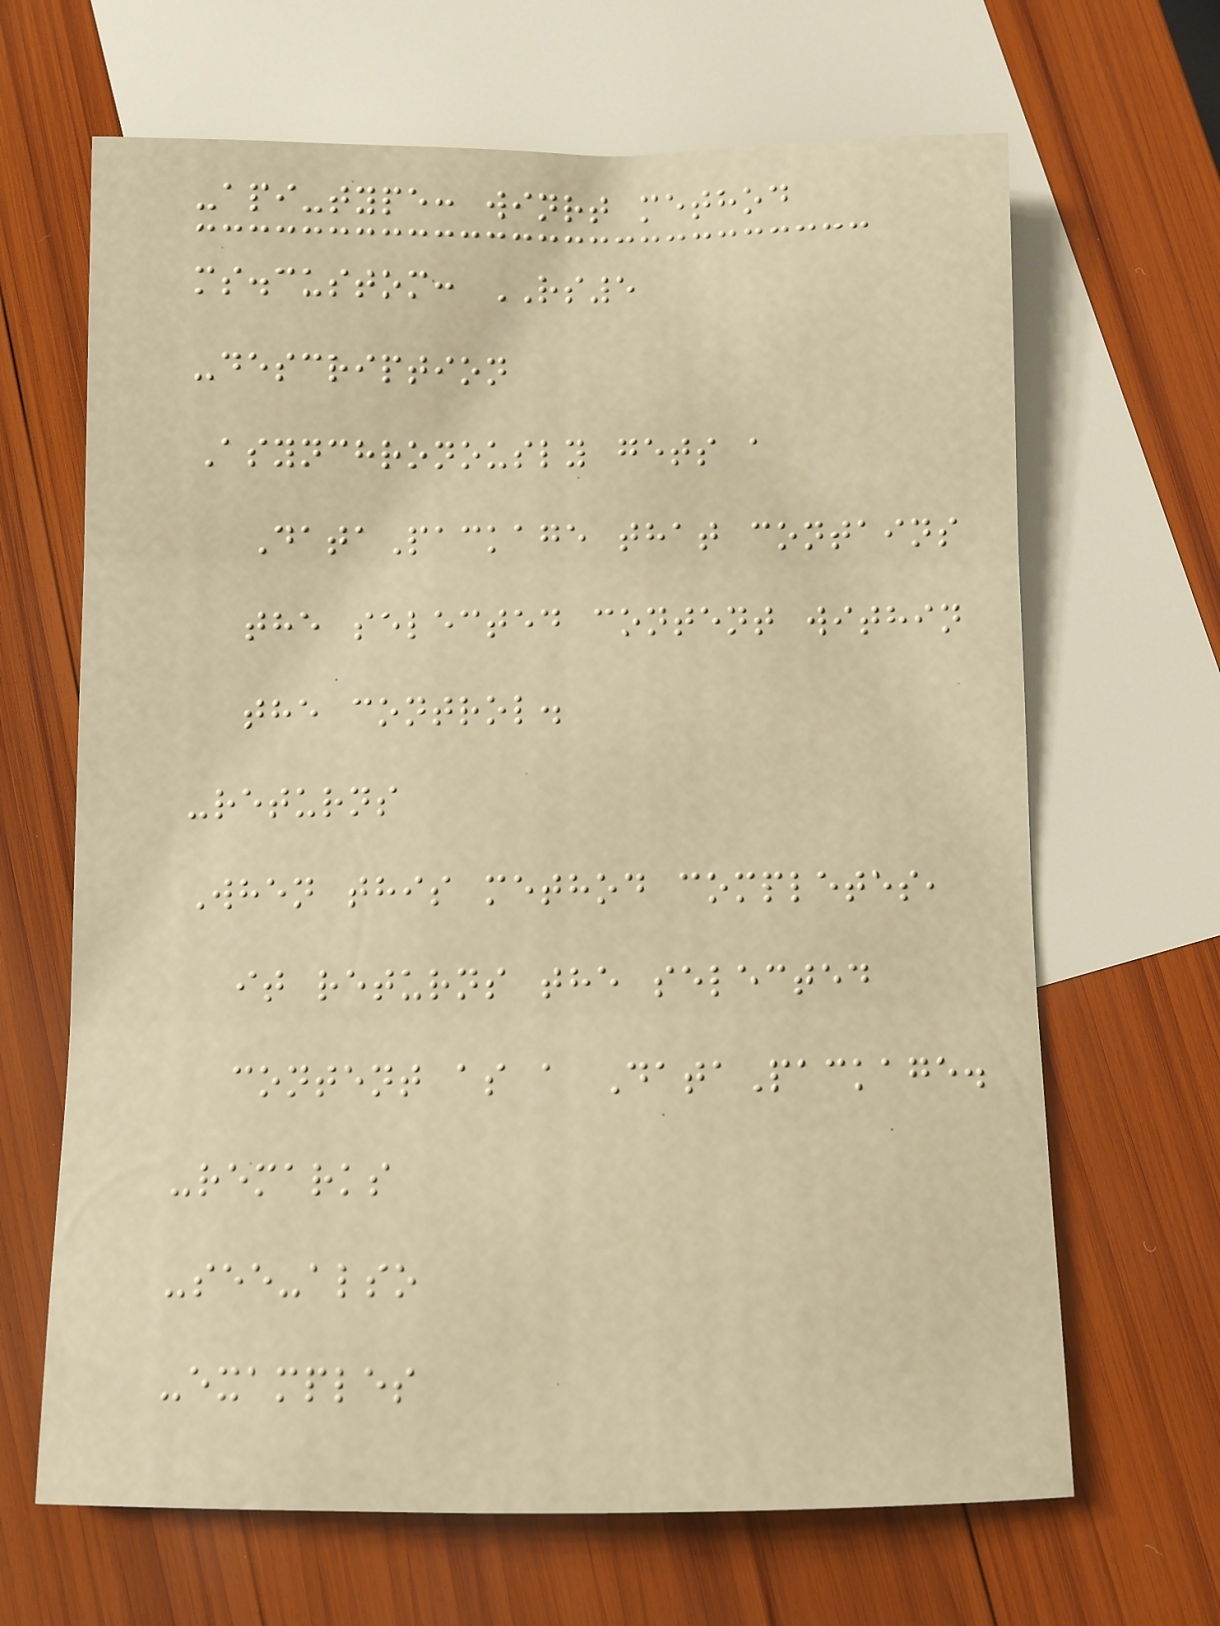-api-type: winrt method
ms.custom: RS5
-description
Asynchronously gets a
DataPackage that contains
the selected content within
the control.
-returns
When this method completes,
it returns the selected
content as a DataPackage.
-remarks
-see-also
-examples
